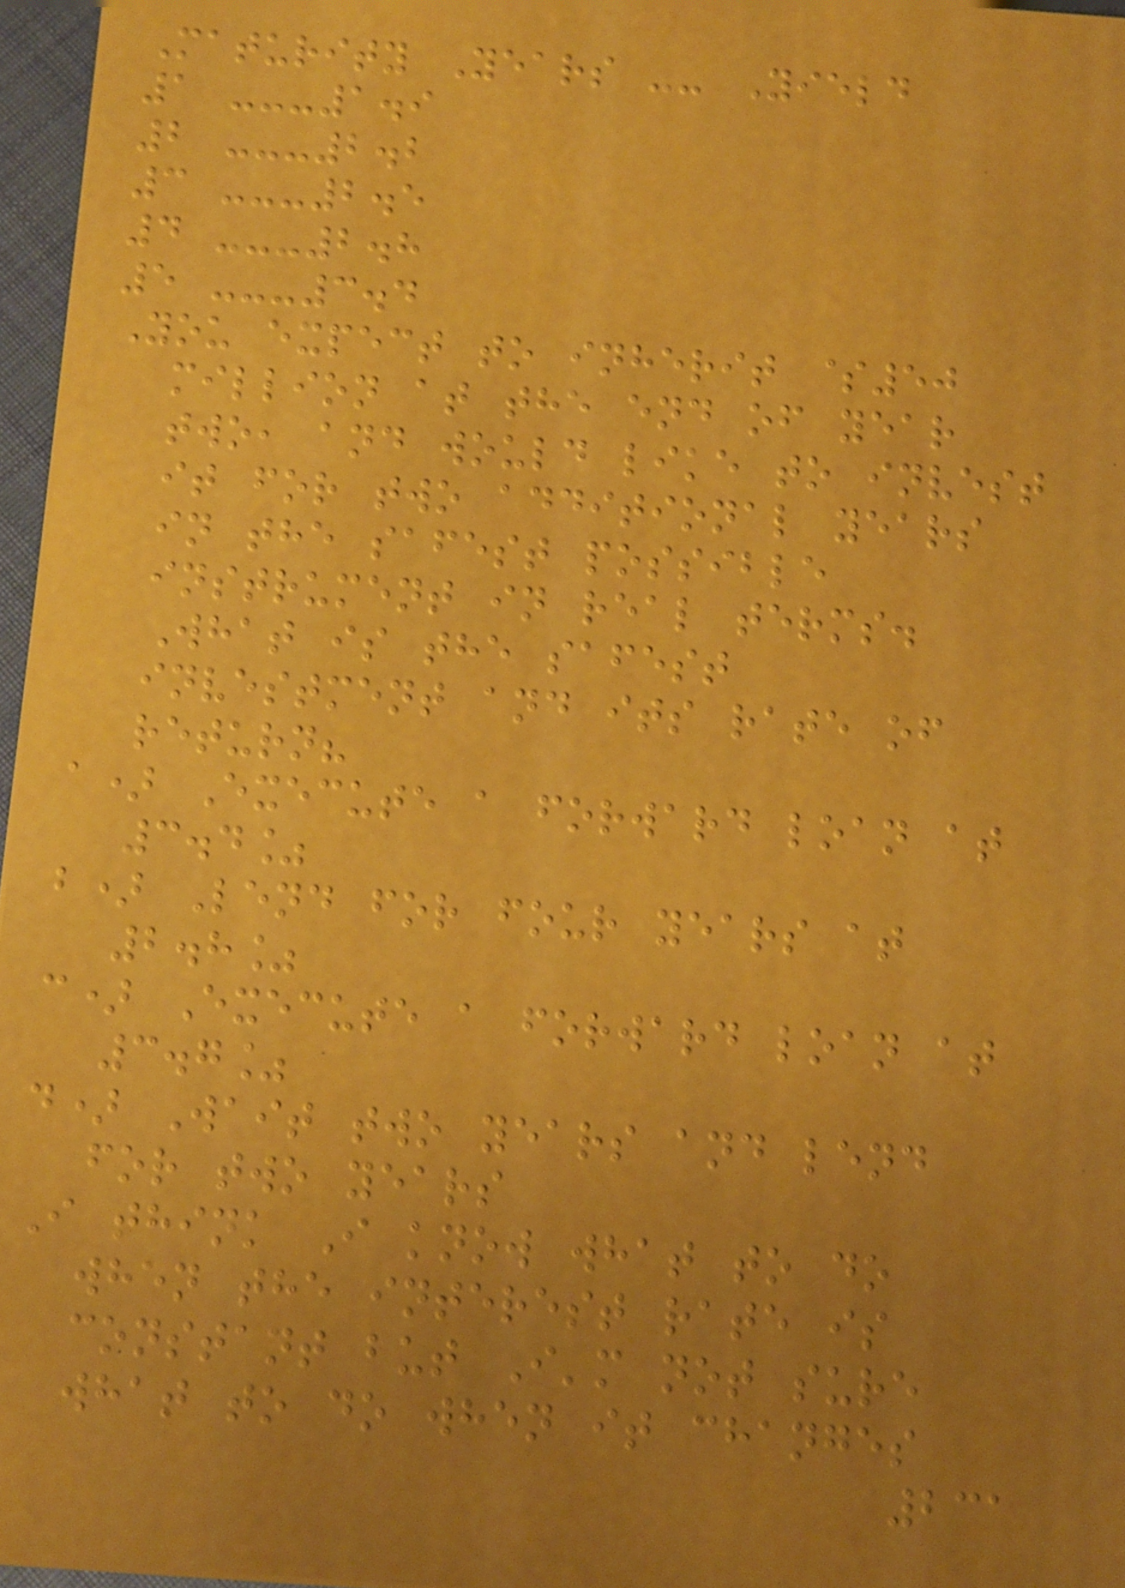Maturity Years -- Yield
1 ---1.9
2 ---2.2
3 ---2.5
4 ---2.8
5 ---3.4
You expect to inherit $50
million at the end of year
two, and would like to invest
it for two additional years
in the safest possible
instrument in real terms.
What is the safest
investment and its rate of
return?
a) Execute a forward loan at
3.4%
b) Lend for four years at
2.8%
c) Execute a forward loan at
3.7%
d) Wait two years and lend
for two years
I think I know what to do
when the interest rate is
constant but I'm not sure
what to do when it changes
231
